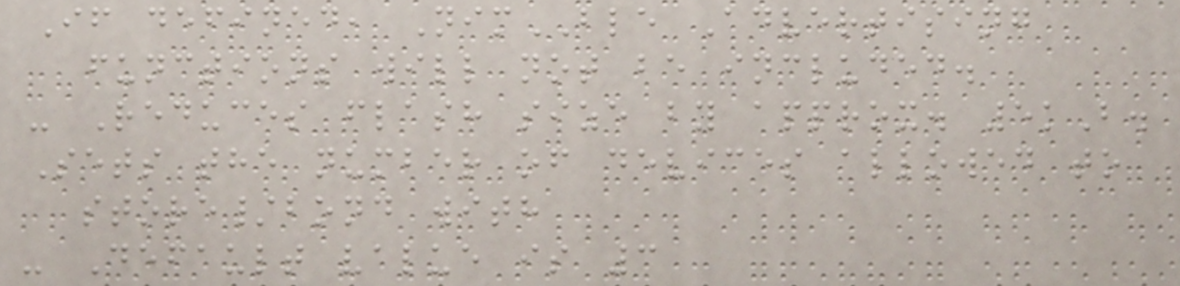If defined, NimBLE Advertising
functions will not be included.
- Reduces flash size by approx. 5kB.
Sets the number of devices allowed to
store/bond with
- Default value is 3
